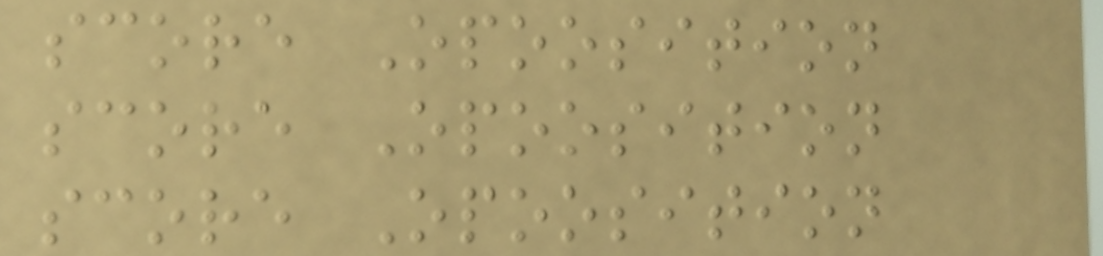score Opoosition
score Opoosition
score Opoosition
